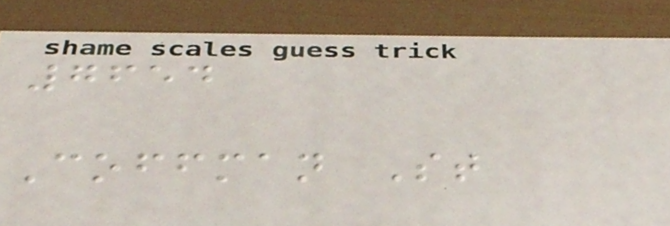7654
Coffman St
